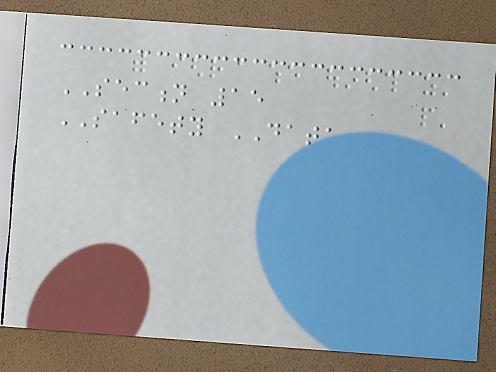SECTION 15
SAFETY DATA
